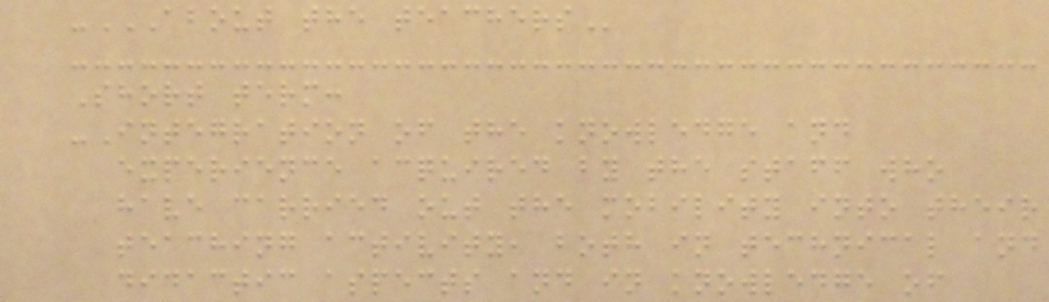-ABOUT THE TEACHERS
Short term:
-Integration of the knowledge and
experience acquired by the staff who
have carried out the mobility into their
teaching activity, both in technical and
didactic aspects and in knowledge of
